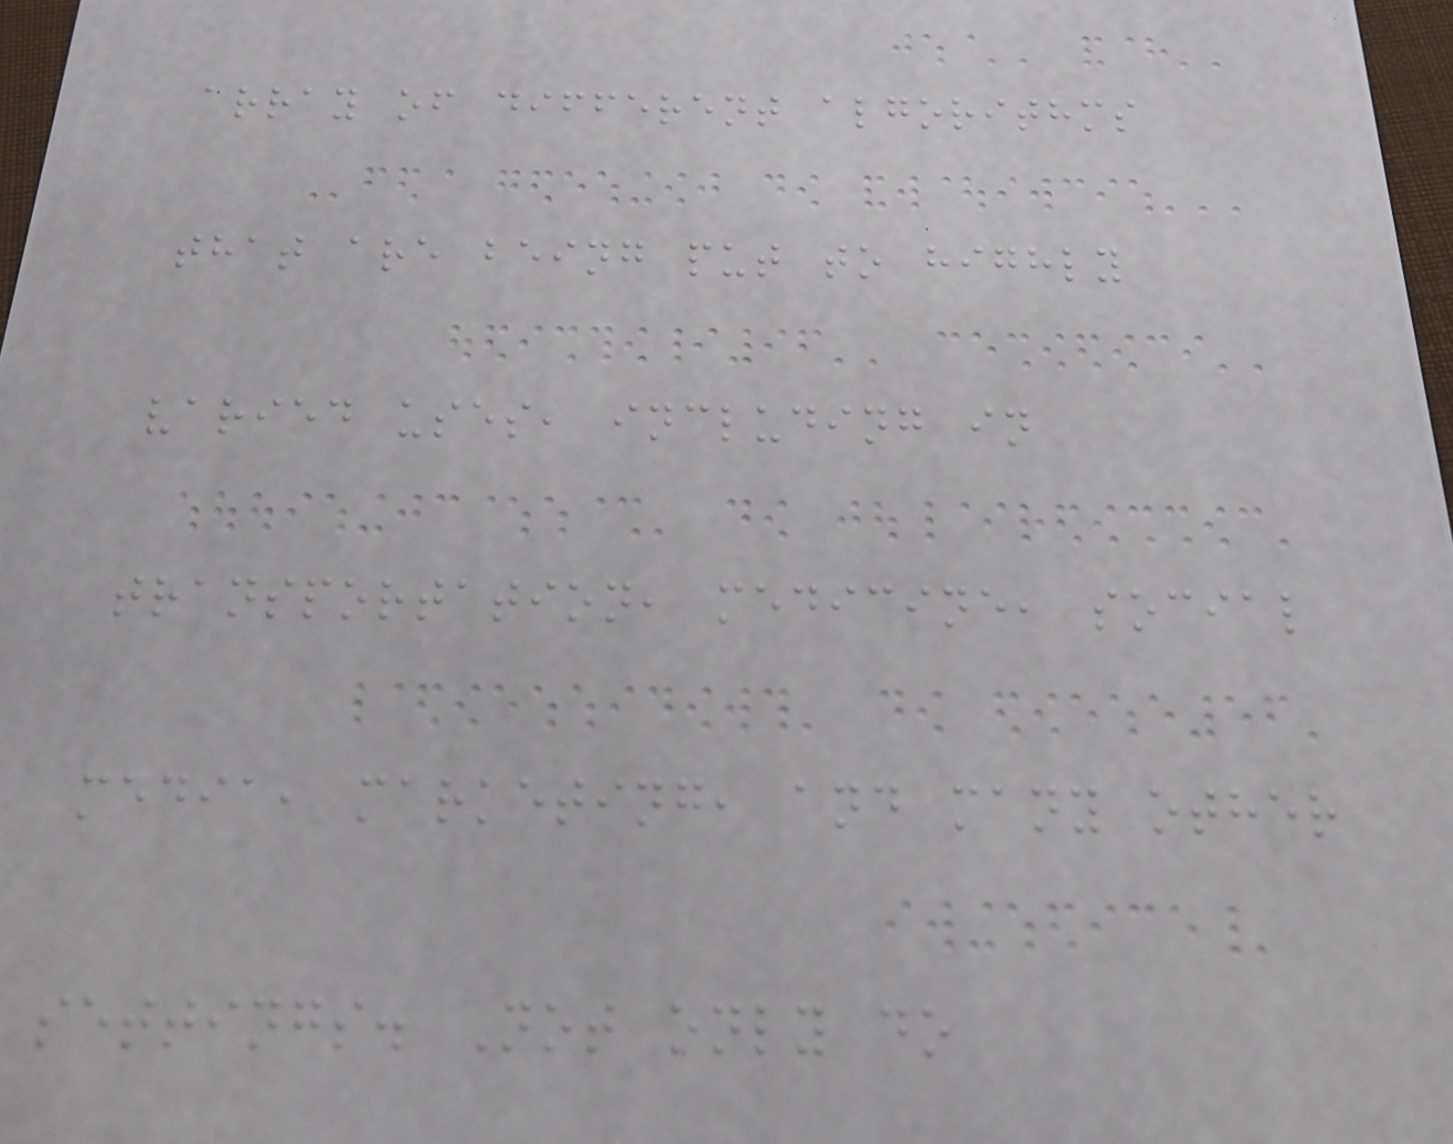array of different algorithms
that are being put to highly
varied uses, including in
transportation, medicine, social
media, marketing, and many other
settings. Not only do
